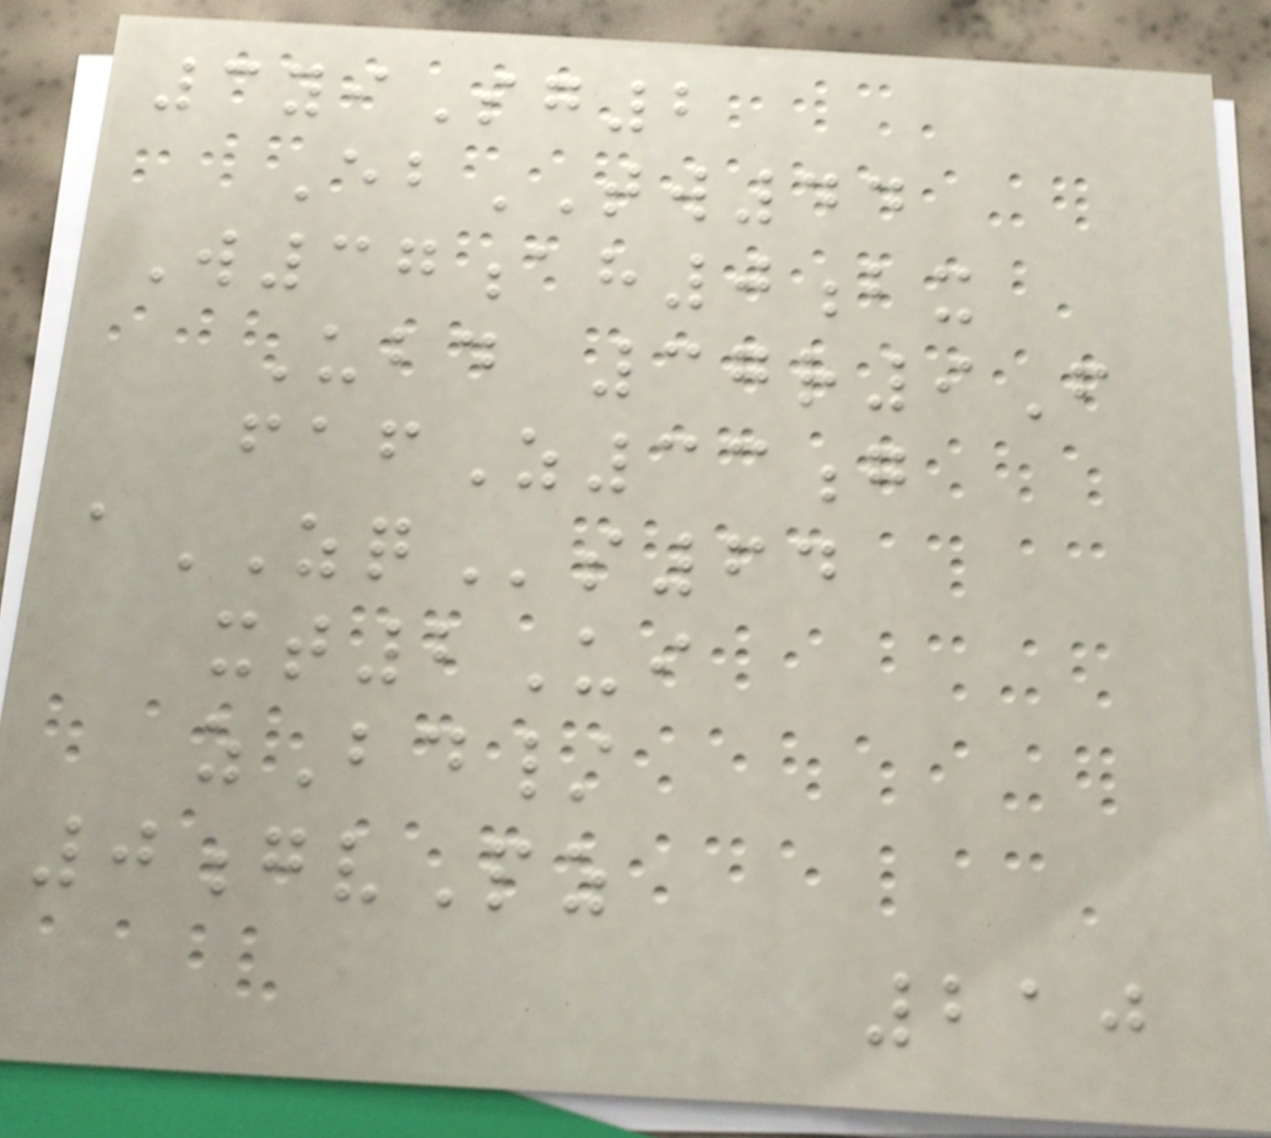3yiSg2
EbTW44
W37ah0bx
Ubd 37r9F
fafZ33g
aZQs64
xt2Ui
zBd/
0gvPz
210
